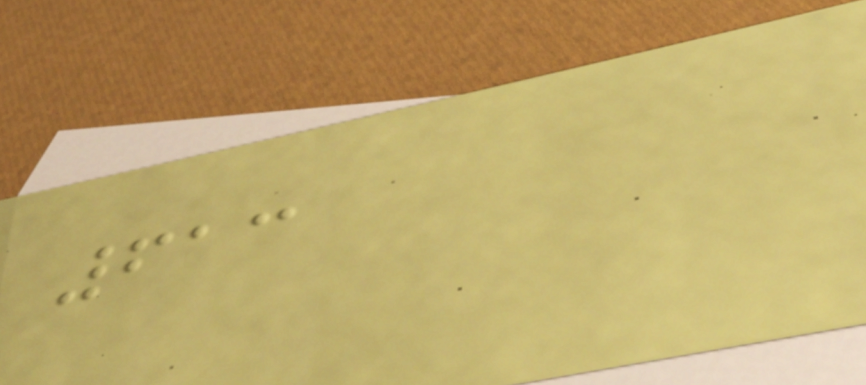613
